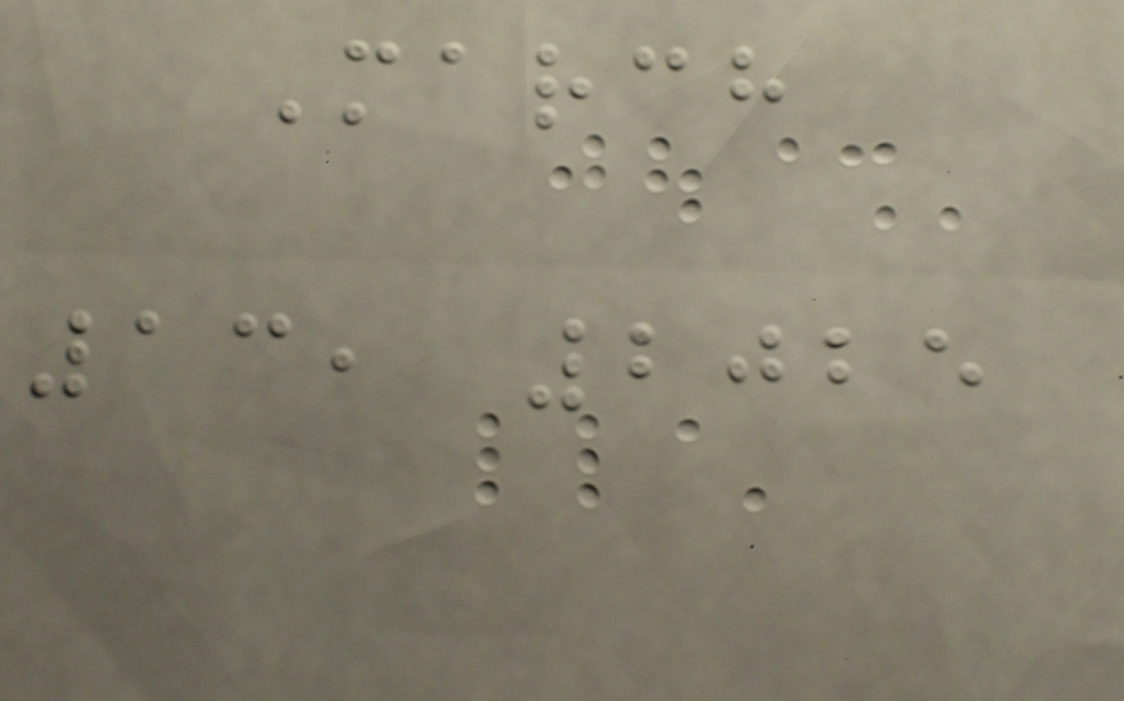March
13, 2025
